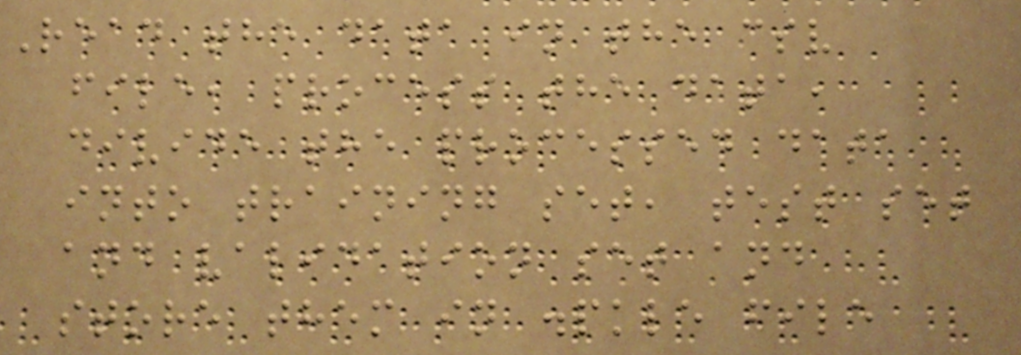Read the data in the csv
file, process the data,
divide the processed data
into training set, test set
and validation set and
store them in .pkle file
